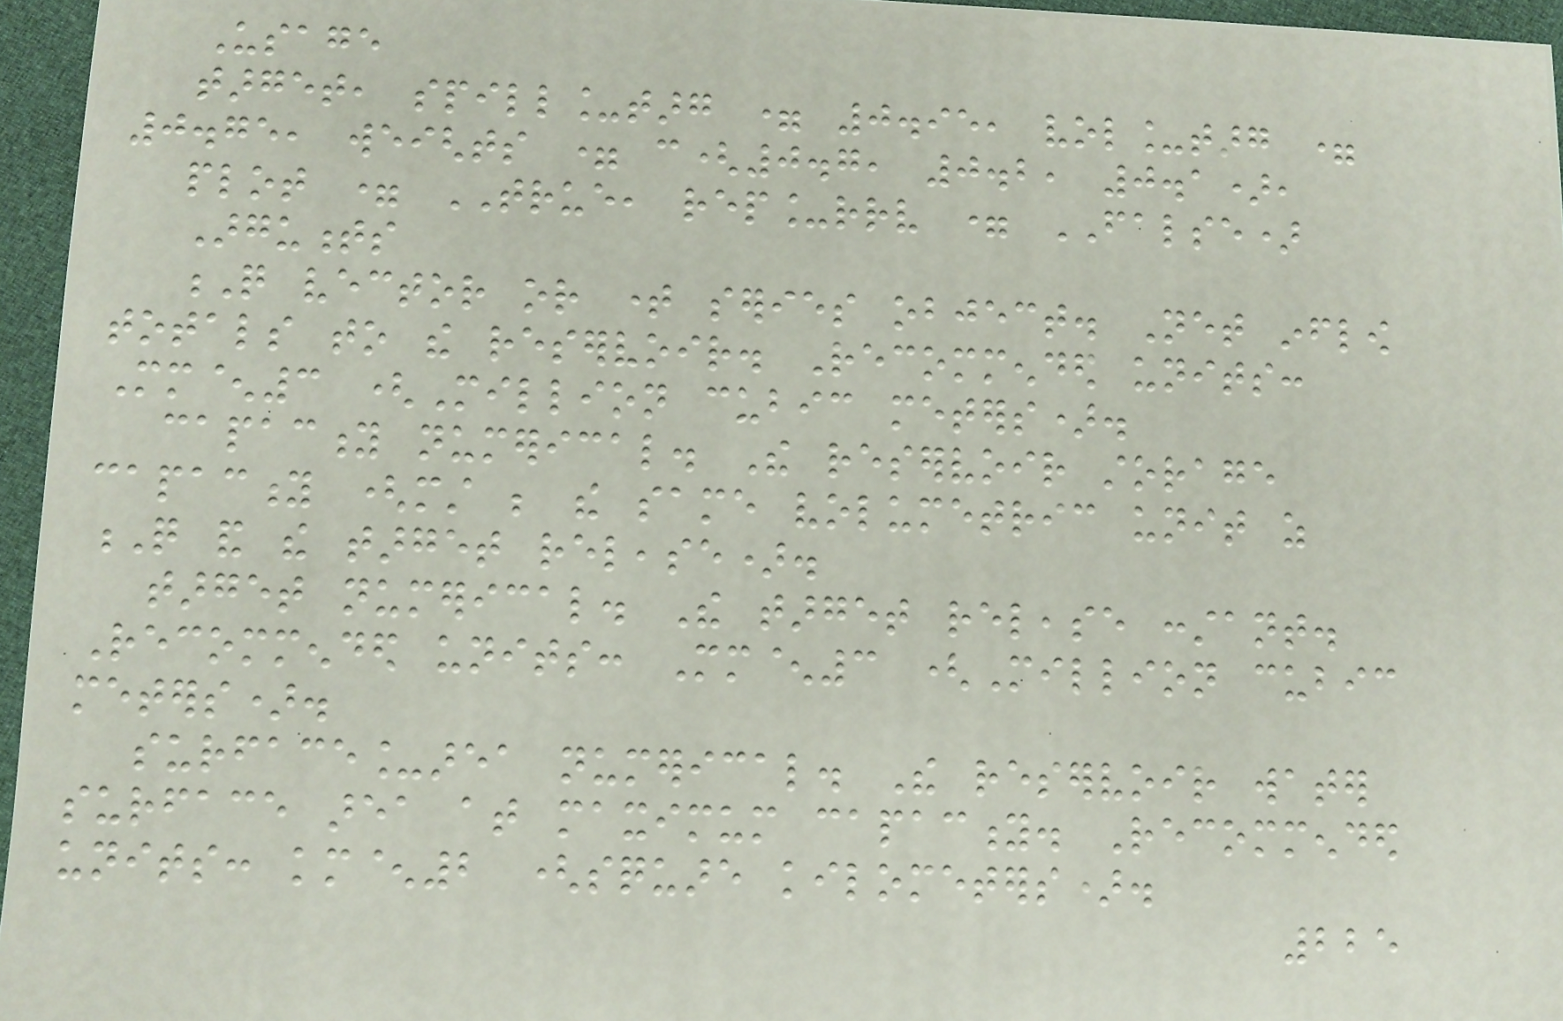Usage
target, spill_targ = 0.95, vol_targ =
0.75, weights = c(0.7, 0.2, 0.1),
plot = TRUE, rep_rrv = FALSE)
Arguments
Q vector or time series object. Net inflow
totals to the reservoir. Recommended units:
Mm^3 (Million cubic meters).
capacity numerical. The reservoir storage
capacity (must be the same volumetric unit as
Q and the target release).
target numerical. The target release constant.
Recommended units: Mm^3 (Million cubic
meters).
surface_area numerical. The reservoir water
surface area at maximum capacity. Recommended
units: km^2 (square kilometers).
225
